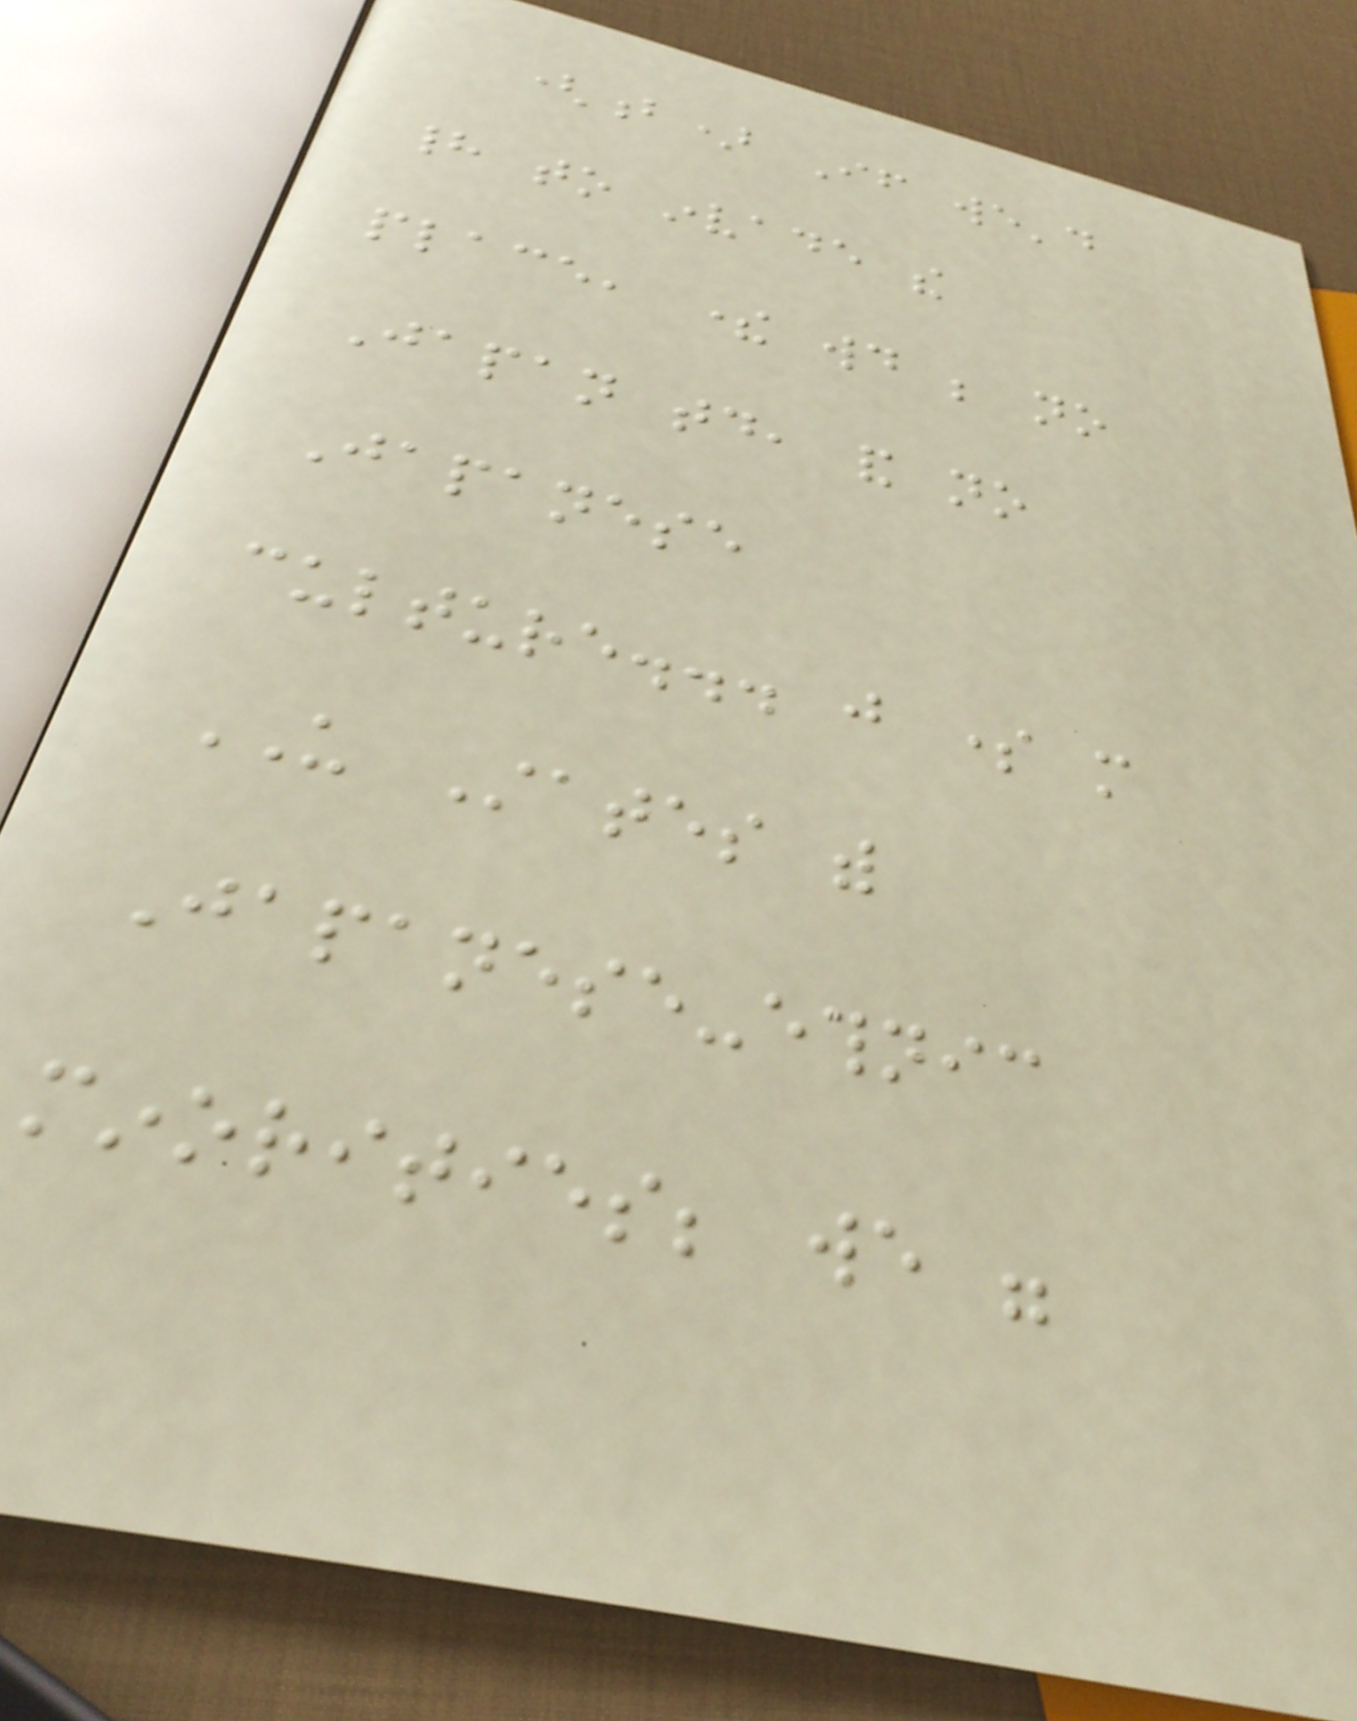(b) If we'd
had to invade the
place, there would be no
Japan today, and no
Japanese
culture... just some more
US States with
Japanese-ethnic
minorities; we were
